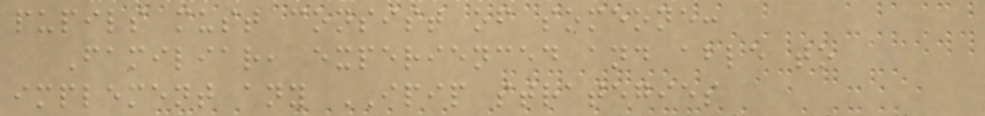pupils must consist of someone:
Familiar, experienced and able to
implement any IPIP strategies
